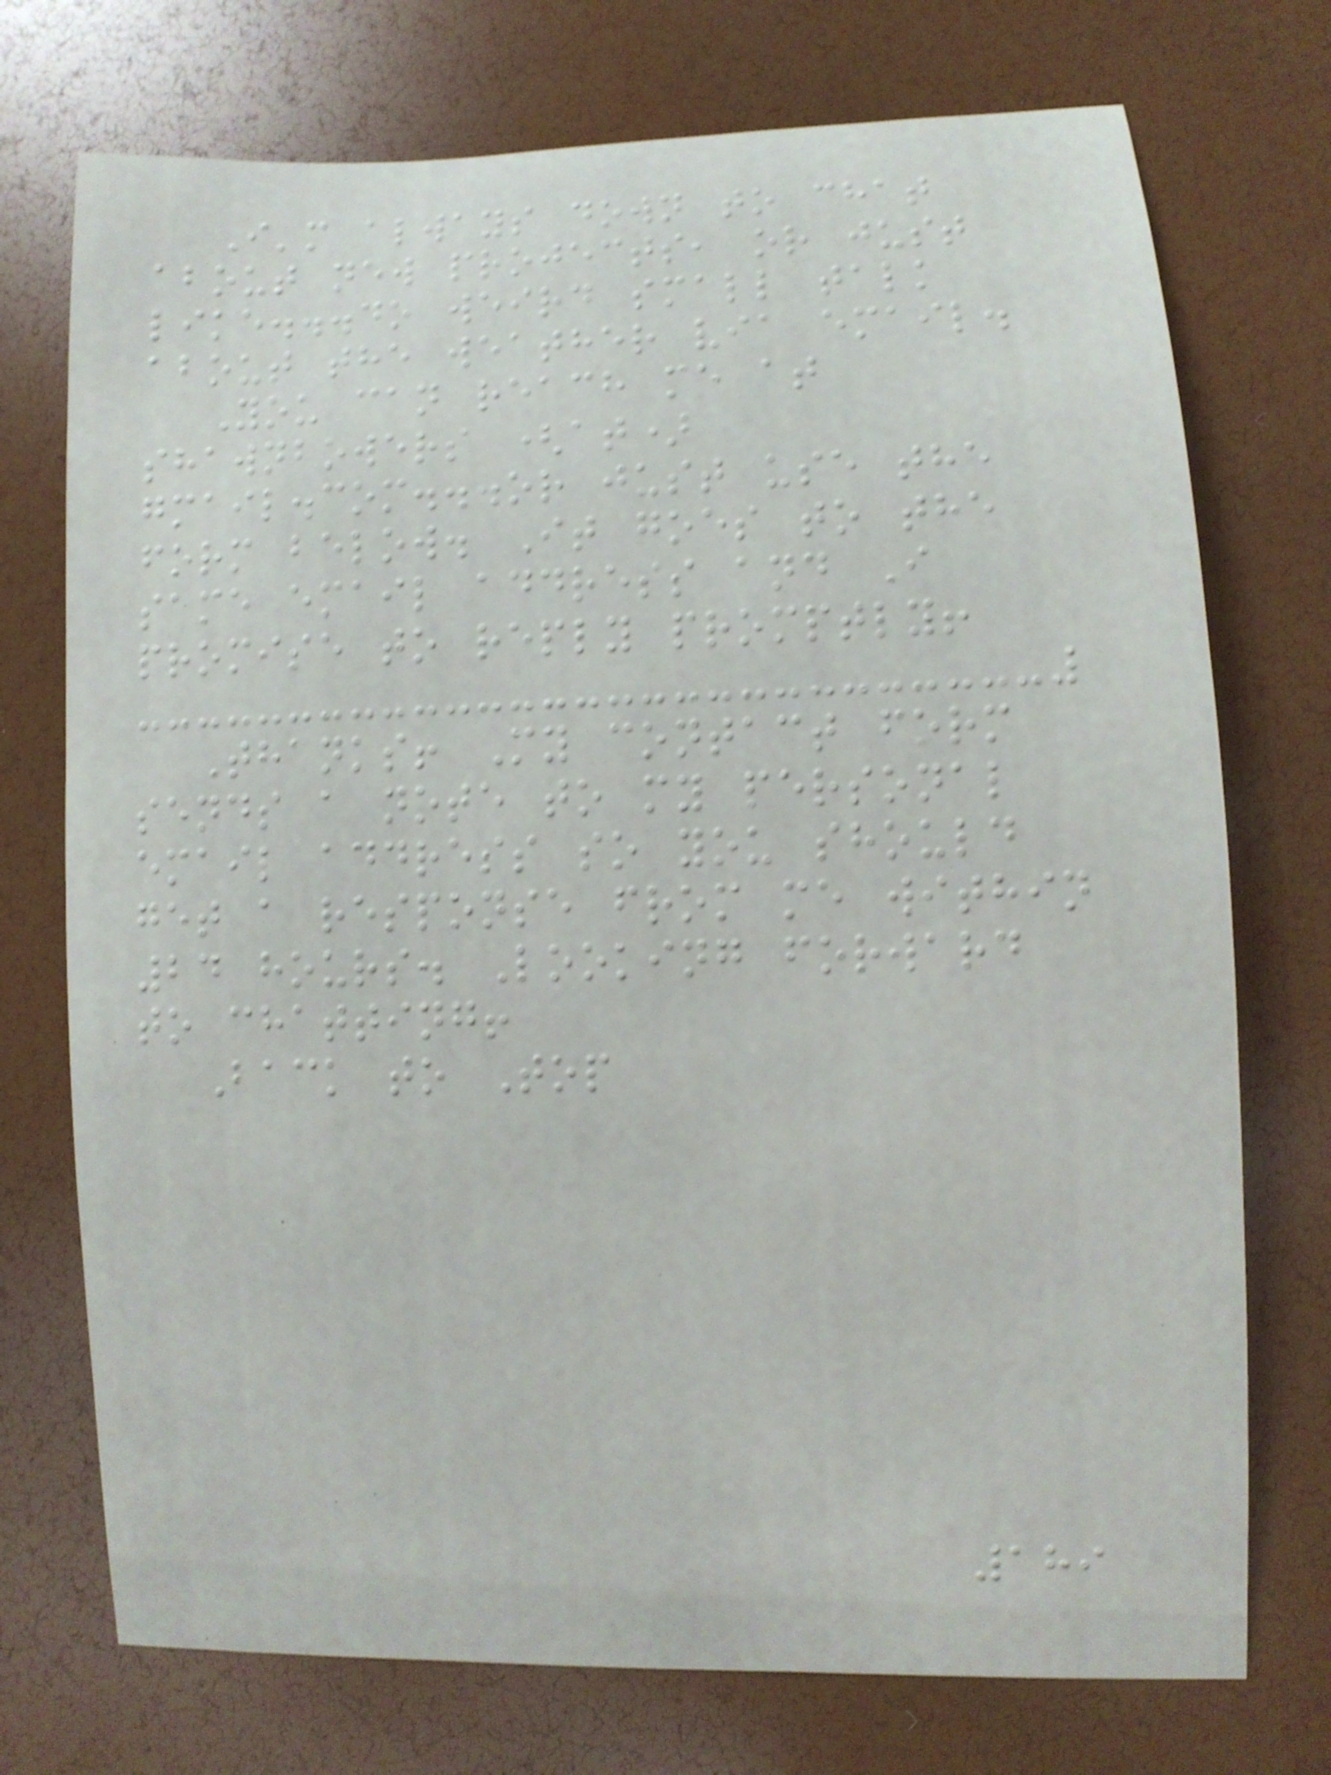I'm always down to chat
about new projects, or just
like...do weird small talk
about the weather via email.
You can reach me at
shawnbowers (at)
gmail.com...or just use the
form below. It goes to the
same email address and I
promise to reply promptly!
Thanks! My contact form
sends a note to my personal
email address so you should
get a response from me within
24 hours. Looking forward
to chatting!
Back to Top
189
